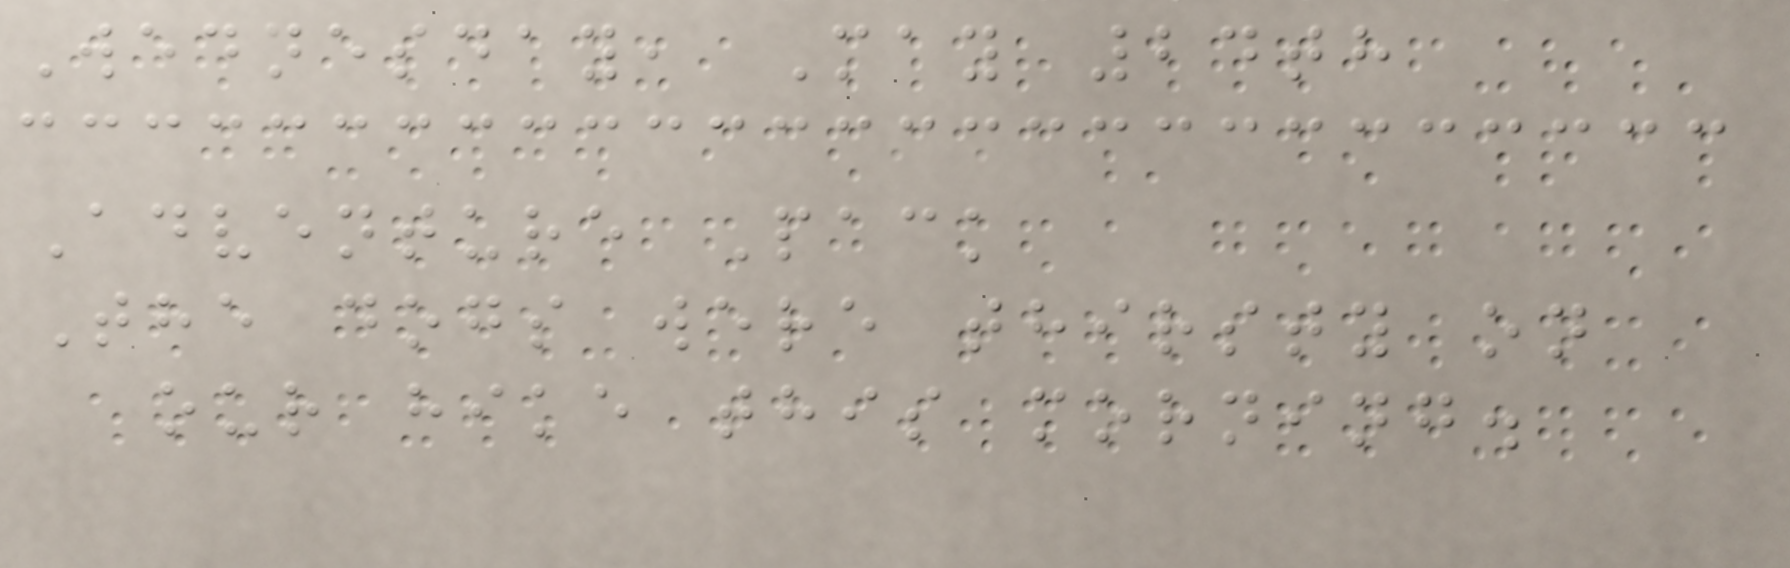Wednesday, May 24th
Adventure Pack
The dogs were thirsty on
our hike this morning.
